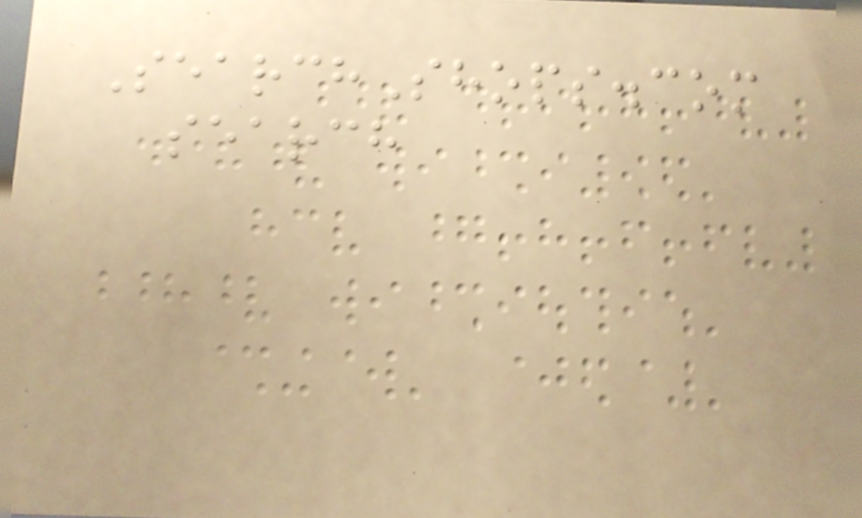SearchShops.com
search
